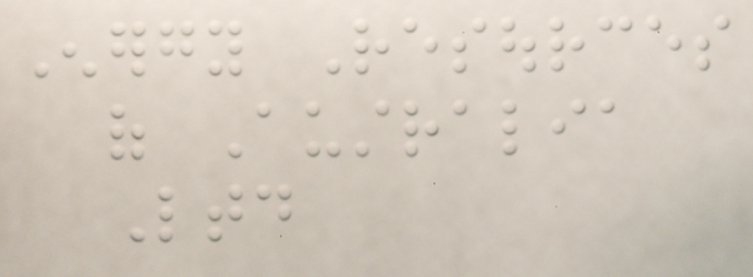Energy Resources
of Australia
Ltd
